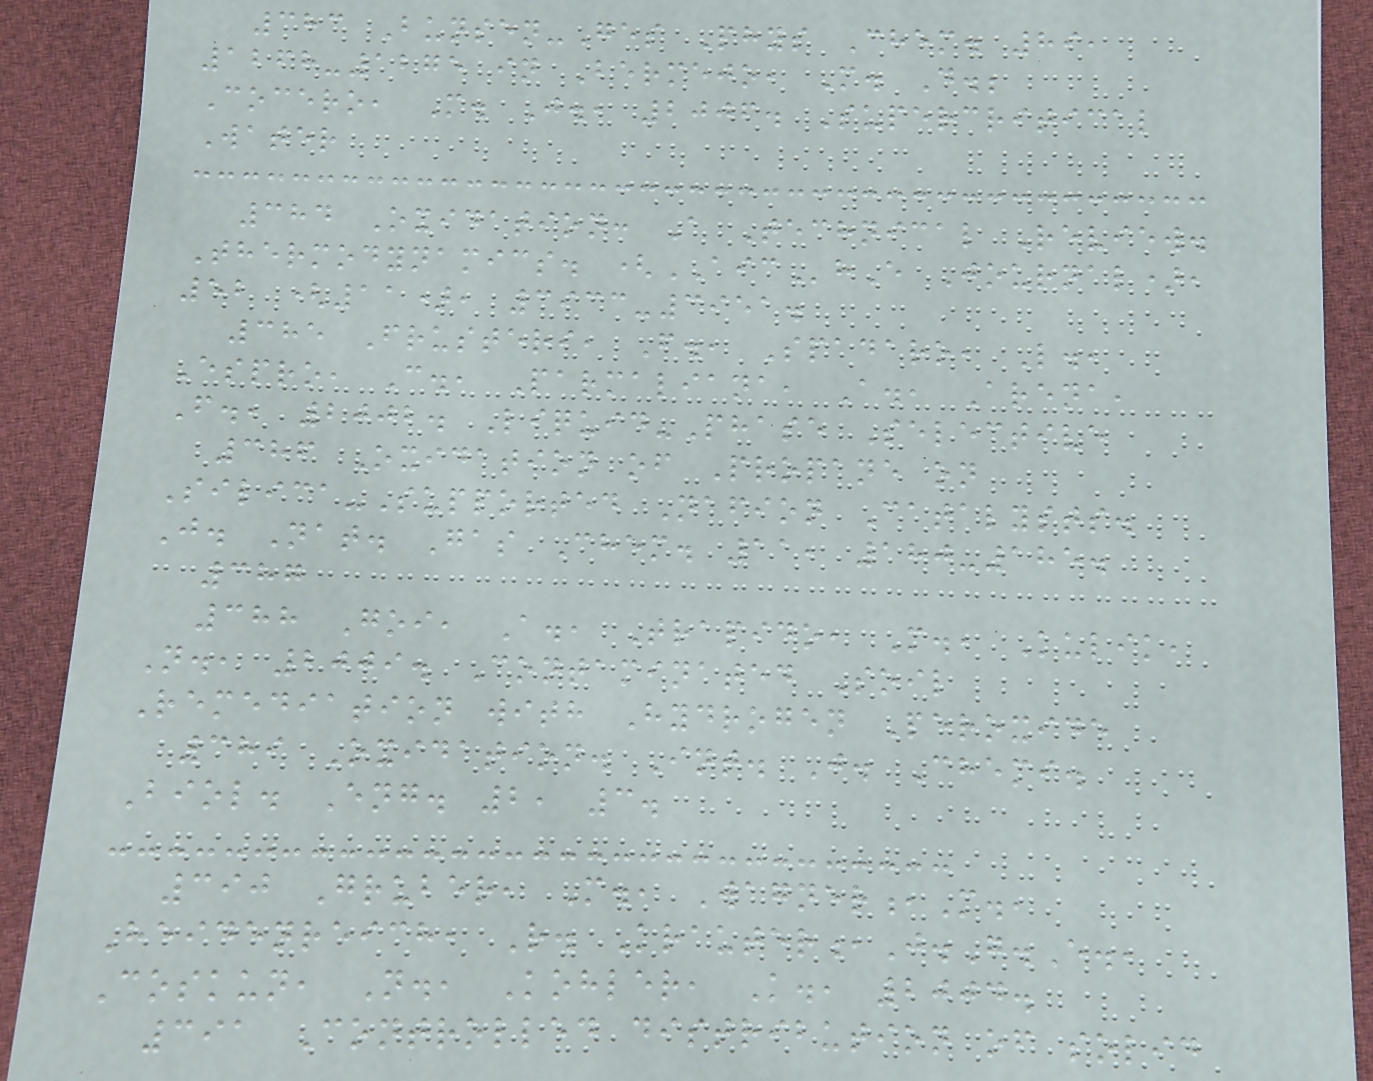383 Bunsen-Ges Phys Chem. 89,
1268-1275 in Bermejo, M. D.;
Cocero, M. J., 2006. Supercritical
Water
384 Oxidation: A Technical Review.
Thermodynamics. (AIChE Journal),
52 (11), 3933-3951.
385 Frusteri, F., Spadaro, L.,
Espro, C., Parmaliana, A., Arena,
F., 2002. Liquid-Phase Selective
386 Oxidation of Propane on
Silica-Supported Nafion Catalysts.
J. Nat. Gas Chem. 11, 180-185.
387
388 Goi, A., Trapido, M., Kulik,
N., 2009. Contaminated Soil
Remediation with Hydrogen Peroxide
389 Oxidation. Int. J. Chemi.
Biol. Eng. 2, 3.
390 Gruber, M., Wagner,M.,
Heidenreich, R. Krauter,J.G.E.,
Coskun, N., Kohler, K., 2004.
391 Controlled distribution of solid
